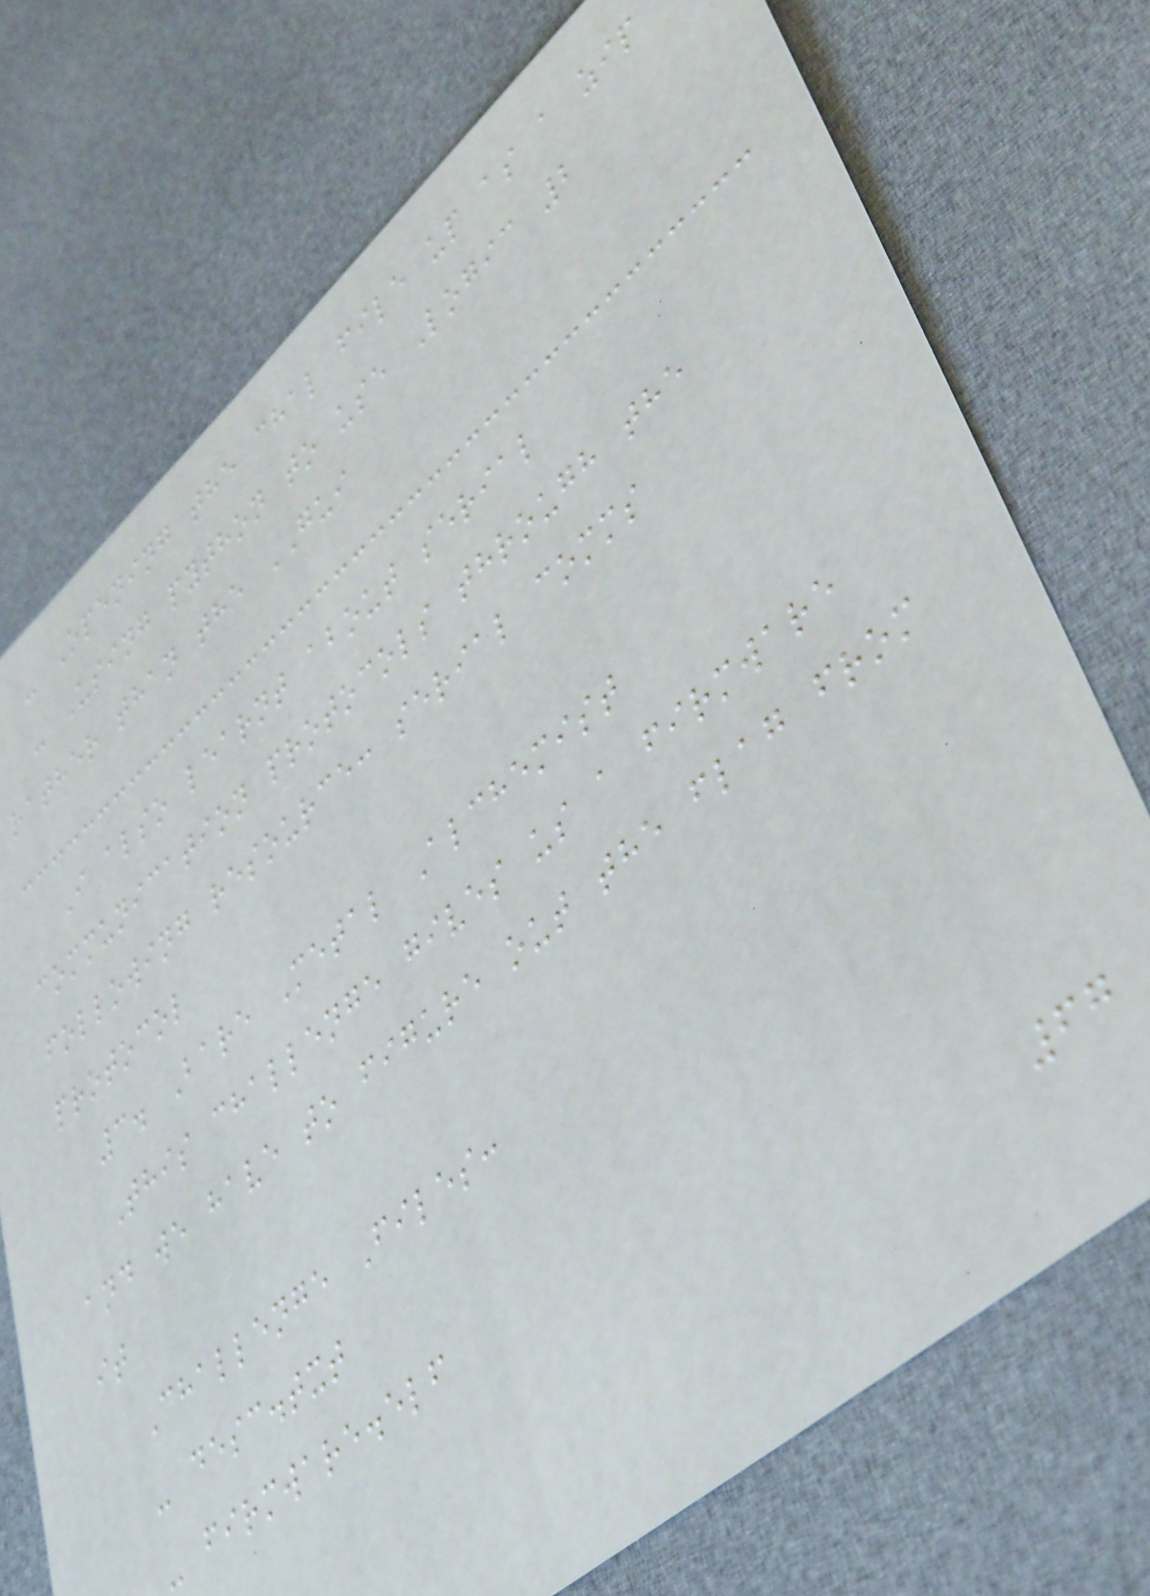- Opening the chal file up as a zip
- Using python to use Logic 2
rather than the GUI
I also learnt about serial
communication protocols through the
following resource: serial comms
protocol
3. Bare Metal Alchemist
This challenge gives us a firmware
and we have to figure out the flag from
it
Challenge Files:
- desc.txt
- firmware.elf
67
